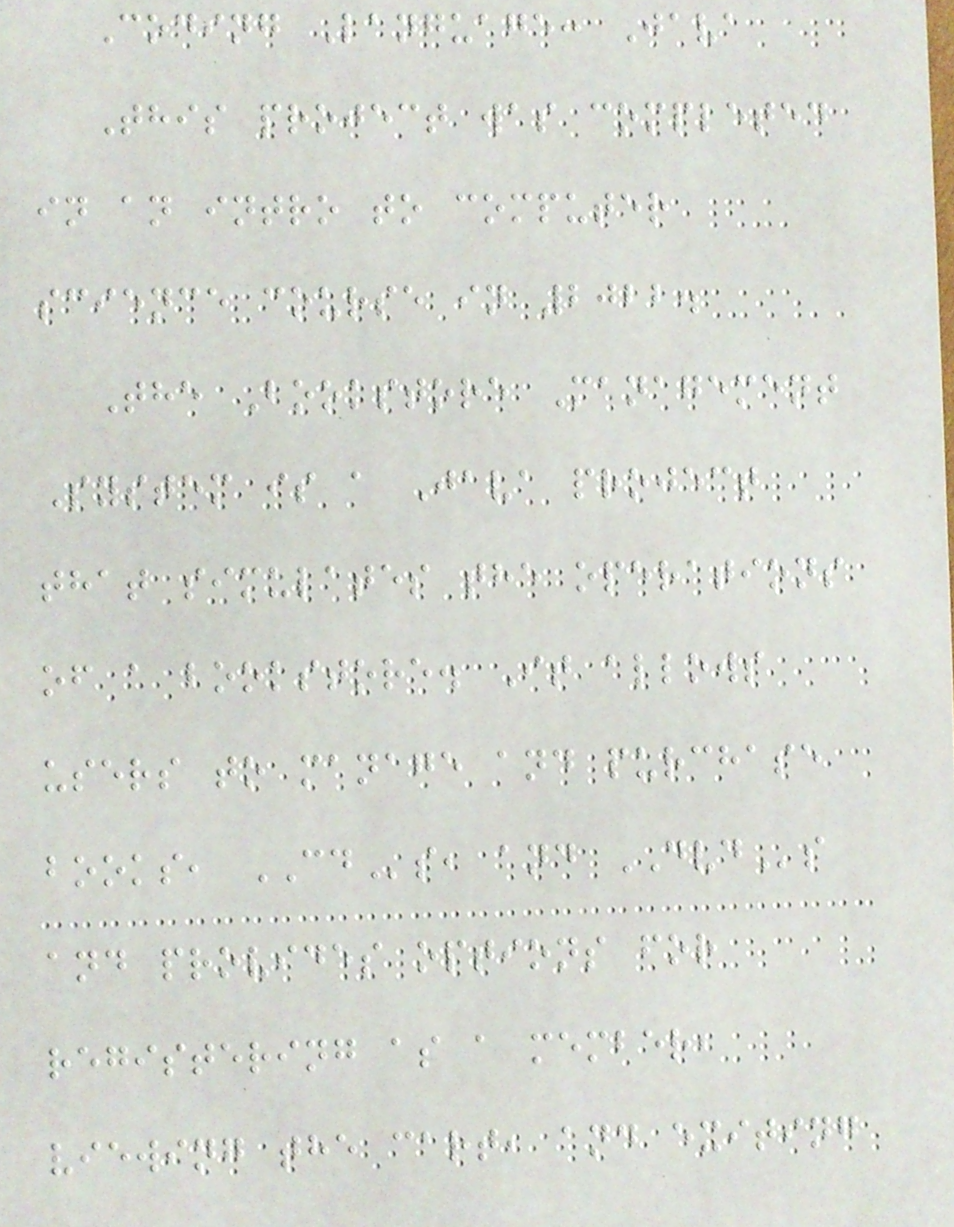Coding Language: Java
This project was completed
in an intro to computer
science course in 2022.
The Bookstore Management
System is a Java project
that simulates the operations
of a bookstore. It allows
users to manage and purchase
books, CDs, and DVDs
and provides options for
registering as a member,
viewing the cart, and exiting
